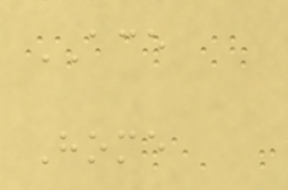ACE
Home
